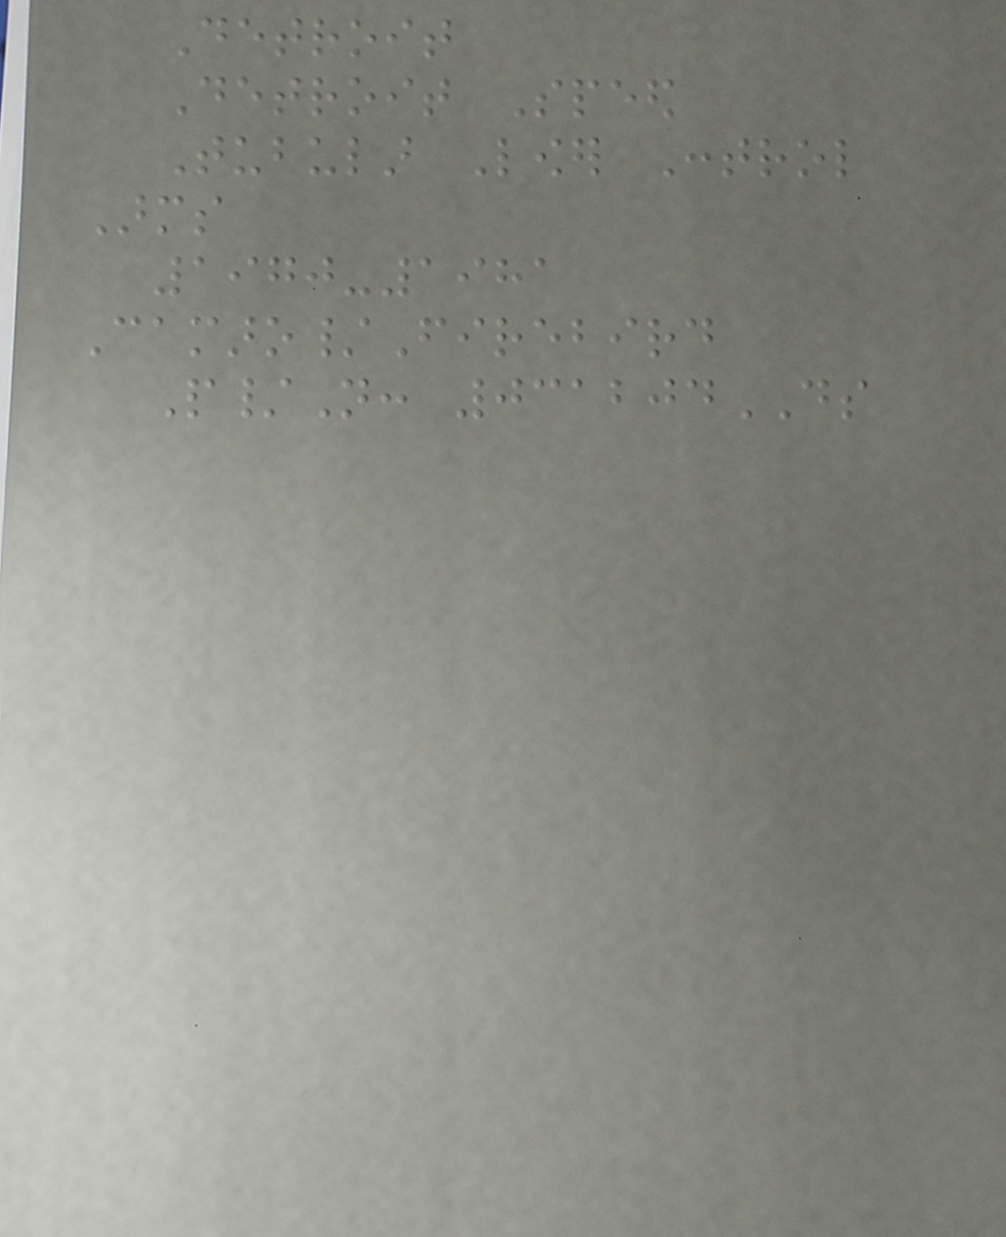Detroit
Detroit Speed
Tubular Lower Control
Arms
1970-1981
Camaro/Firebird
P/N: 031204DS
